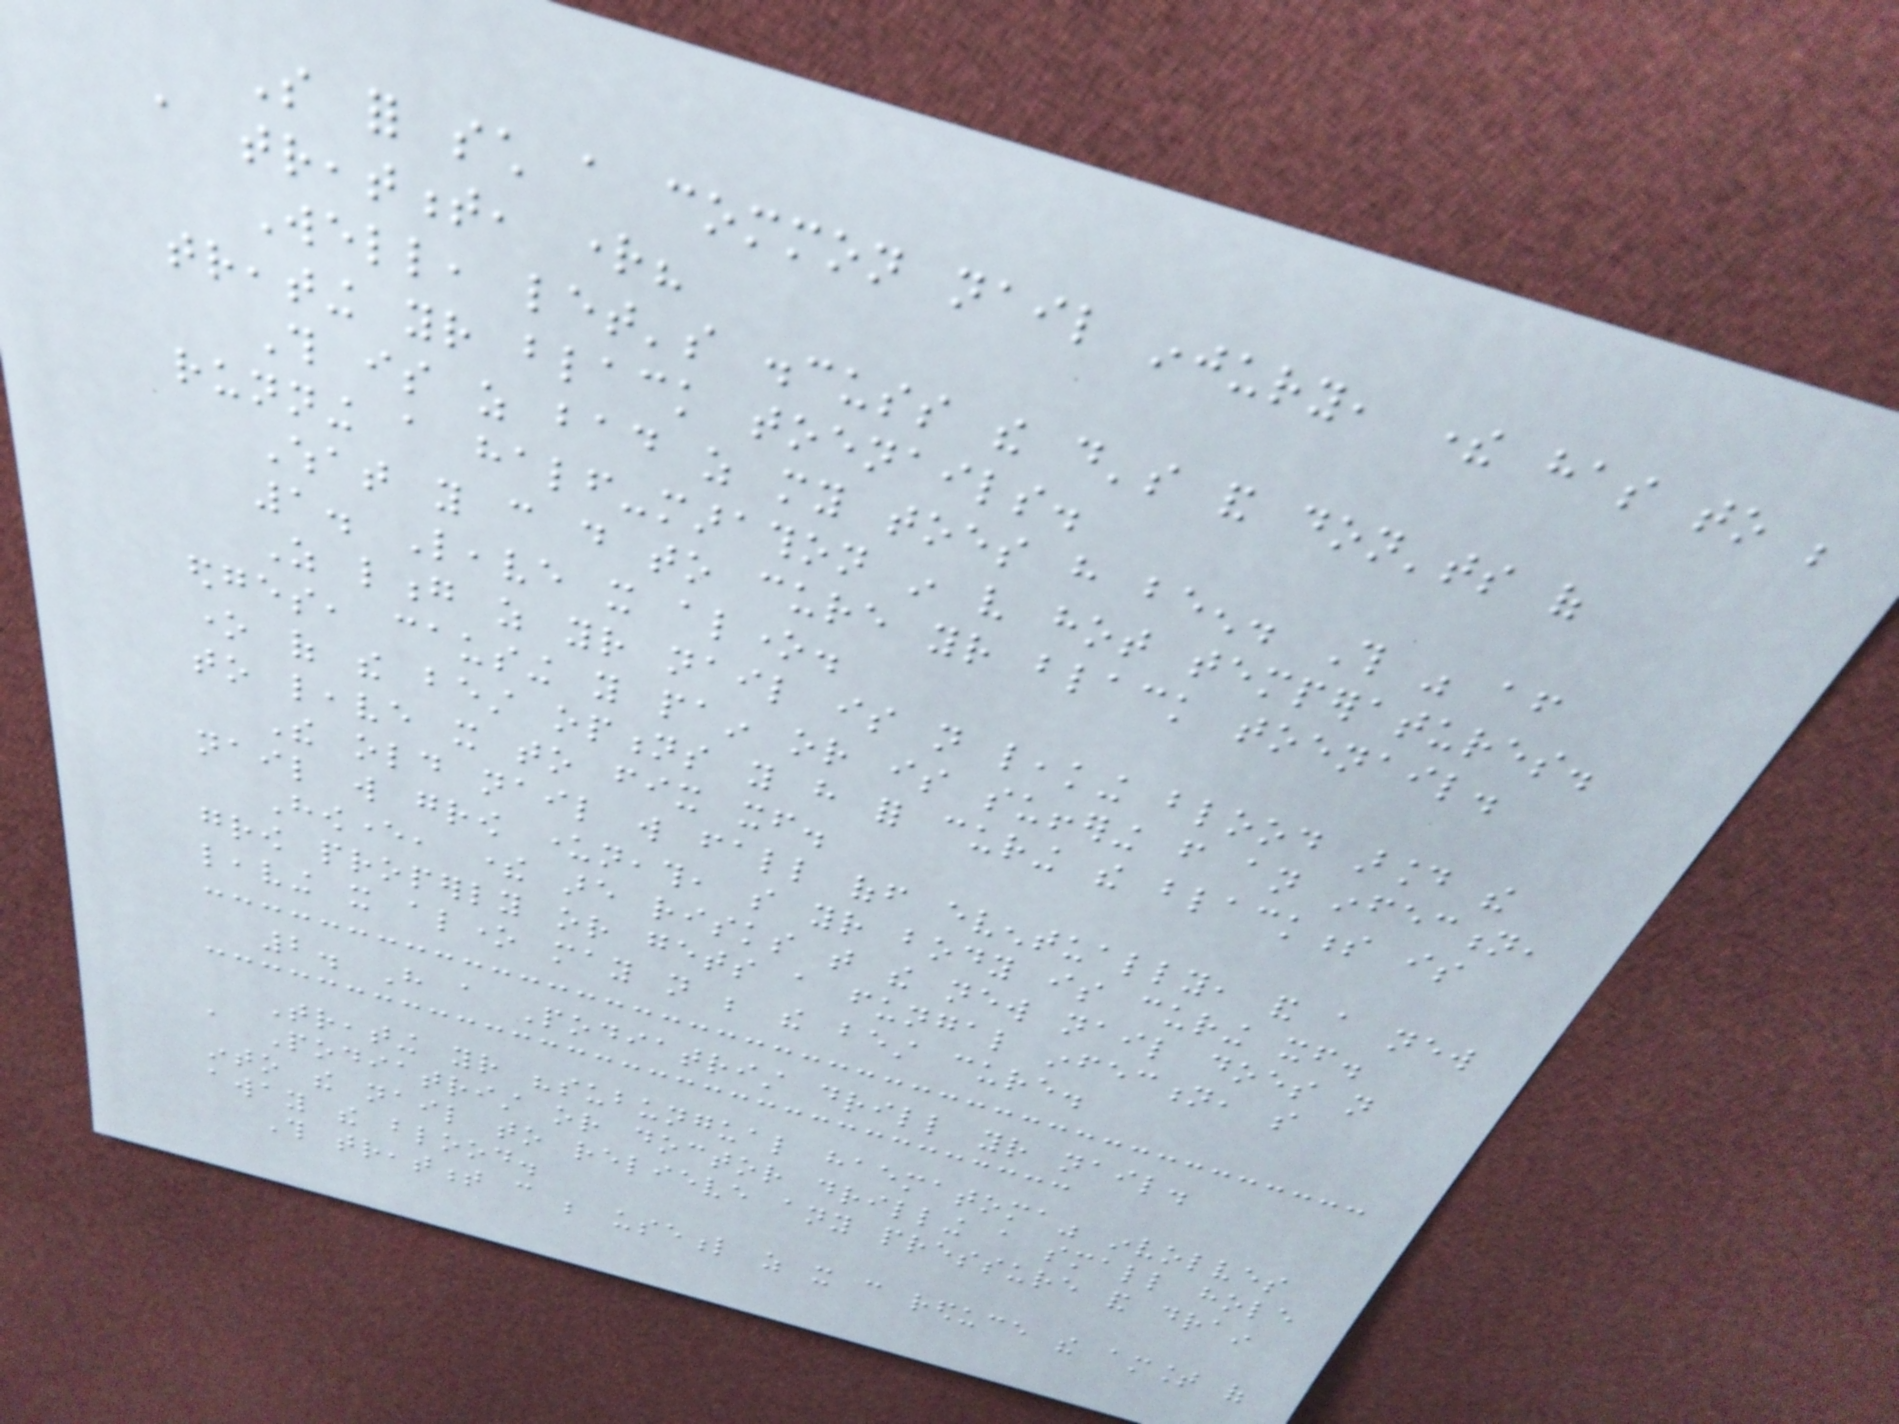So for such a common nail injury, there has to be
a treatment, right?
Well, let's discuss the do's and don'ts of
treating your black toenails.
This is as bad as my toes have been. This was after
running a half-marathon in very hot temperatures.
What you can do to cure your black toenail.
1. Leave it alone.
As long as your nail is not leaking blood around the
edges, causing you pain or is suffering from an infection,
one of the best options you have for curing the blackness is
to leave it to fix itself.
The old nail will fall off eventually, and a new
nail will grow underneath, so your body is curing itself.
However, there are risks that the new nail does not
grow properly or gets a fungal infection, so
leaving it alone may not be the best cure.
2. Have a Podiatrist drill your nail.
Treating your "subungual haematoma" involves
a Podiatrist or doctor drilling a small hole
into the nail to relieve any pressure and drain
away the blood.
This treatment can be useful as it can reduce the amount of
